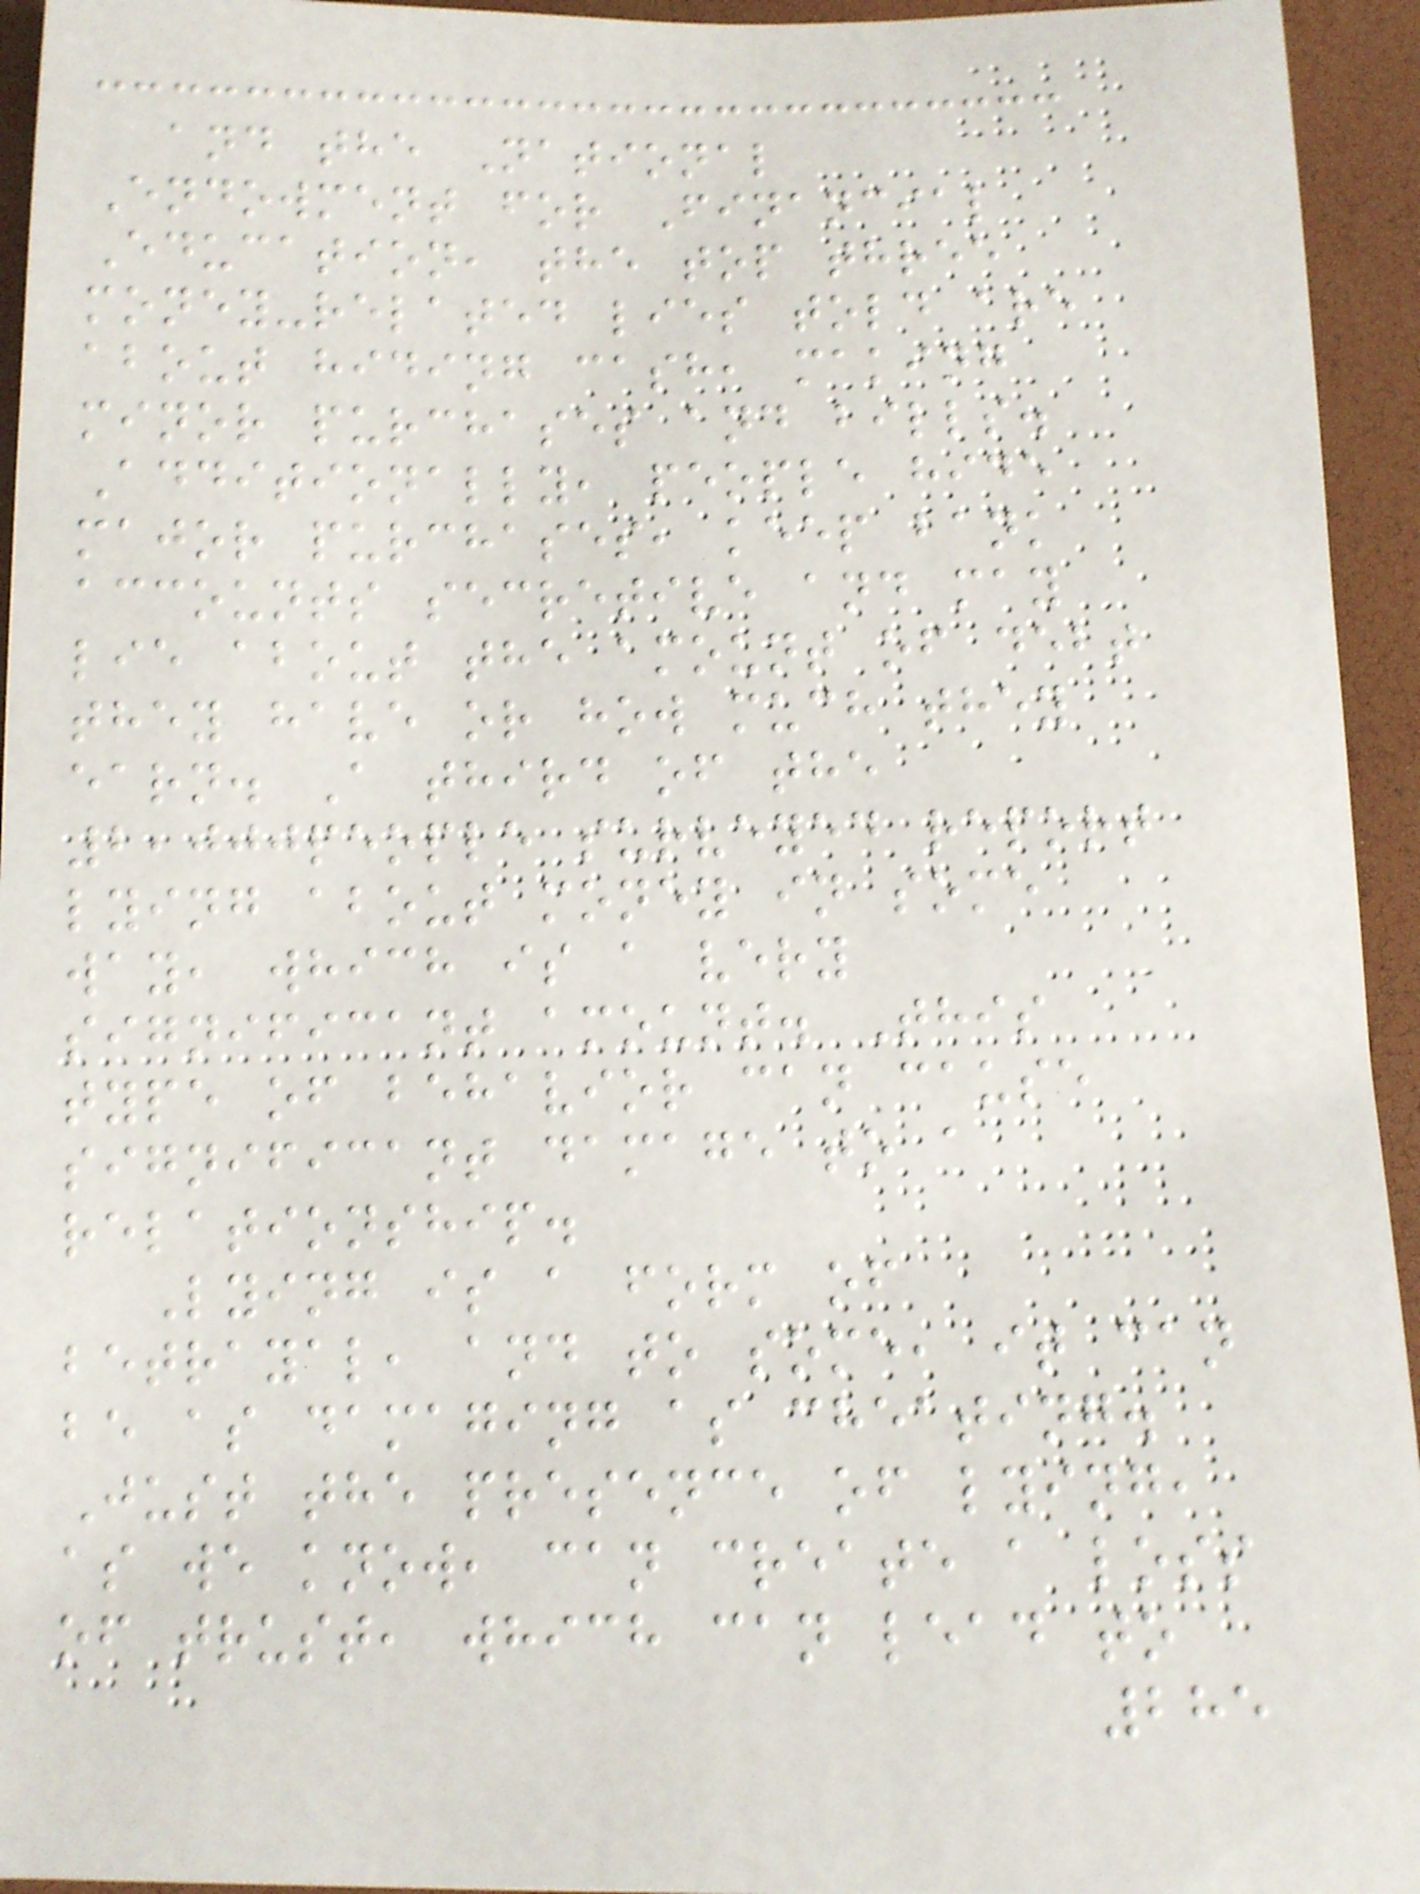and the National
Endowment for Financial
Education, the top three
money-related lies told are
about hiding cash, making
minor purchases and bills.
Additionally, people hide
major purchases, keep bank
accounts secretive and may
lie about the amount of debt
they have or how much they
earn. A third of the
2,000people surveyed report
lying about money in some
way, which is a very
significant amount. This
type of behavior can cause
significant damage to a
relationship.
Lying is a form of
betrayal, and to some, it can
be as damaging as cheating.
Just the presence of lying,
as we know, can create a loss
of trust, which can lead to
285
